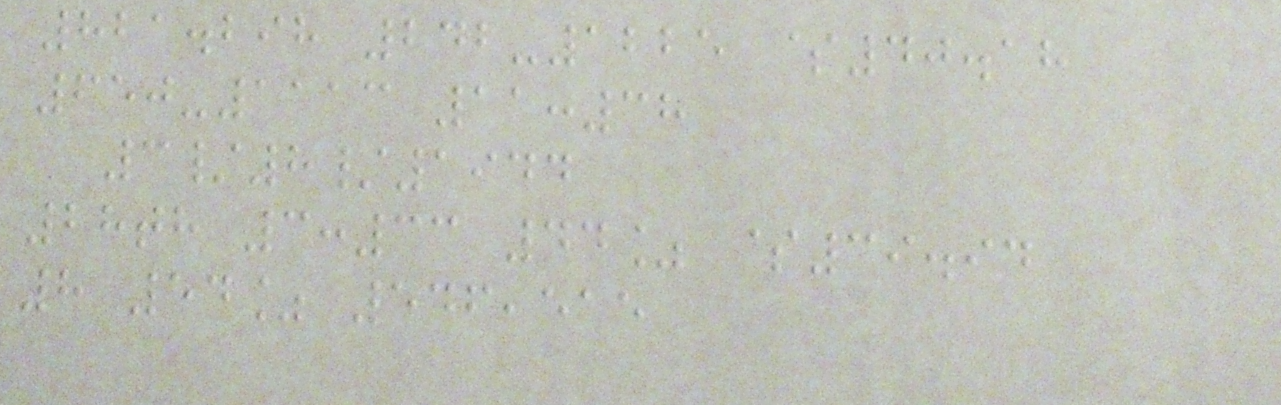821.298 242-1225 $40.18
650-1113 11:38
3/8/1944
28th 3:33 44% $39.94
8 54% 546,515
